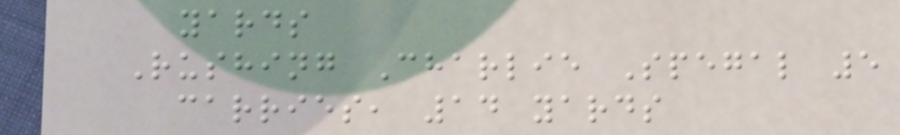yards
Rushing Charlie Spegal 5
carries, 14 yards
